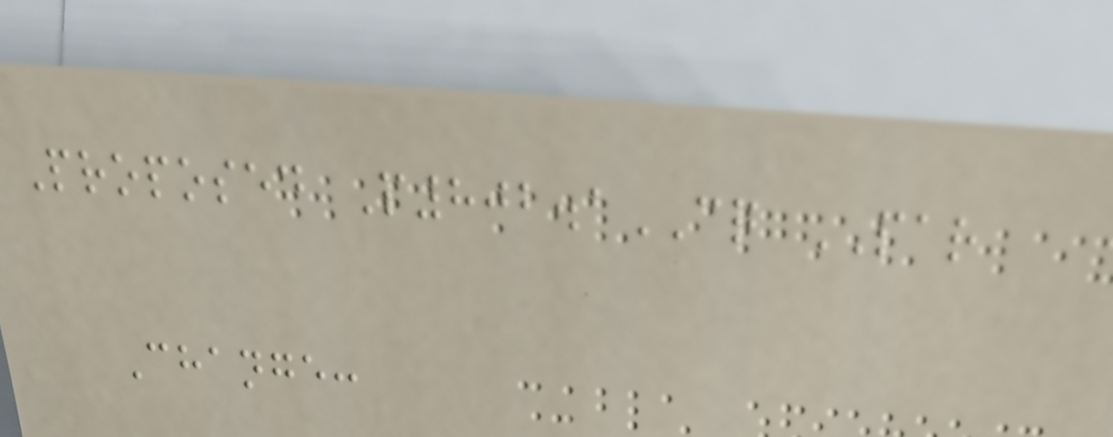Proposed P802.1CQ PAR
Change:
